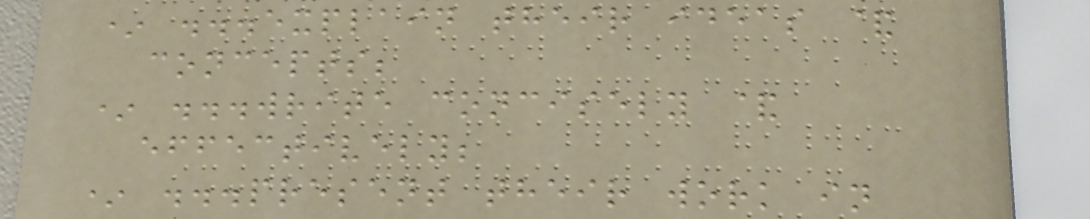* ...explain their ideas &
concepts;
* ...write concisely &
effectively;
* ...present their work in
